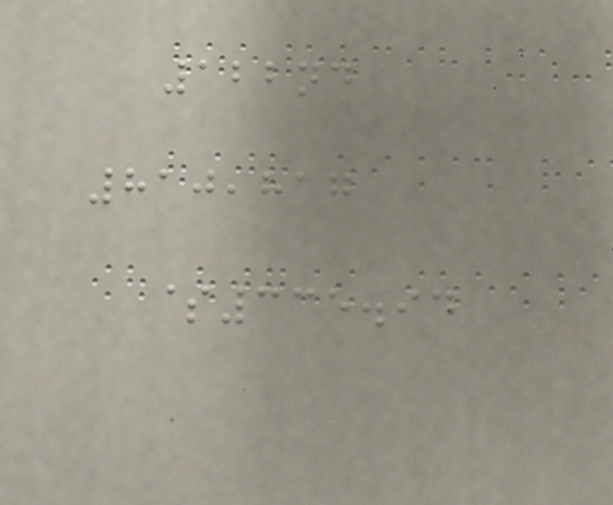122nd
810,817
$335.94
